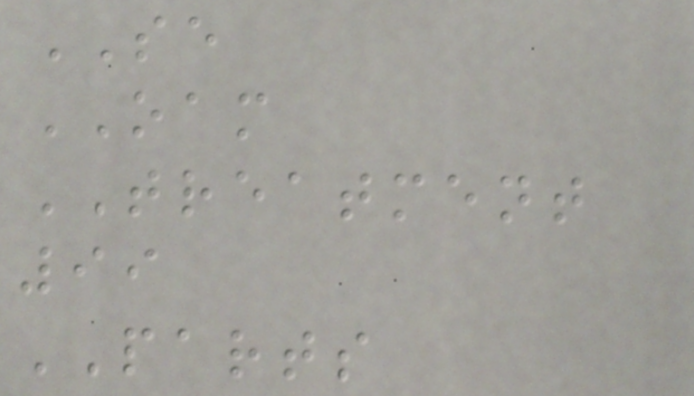SE
OAM
TREATMENT
99
PARTS
